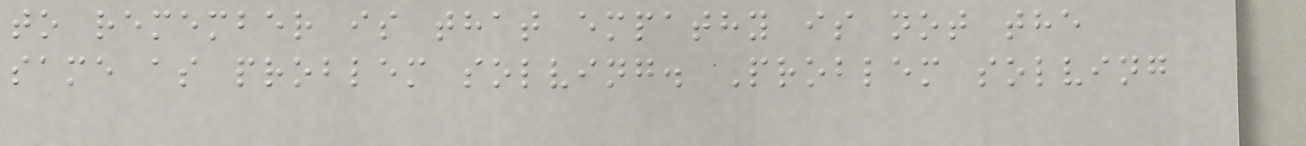to remember is that empathy is not the
same as problem solving. Problem solving
